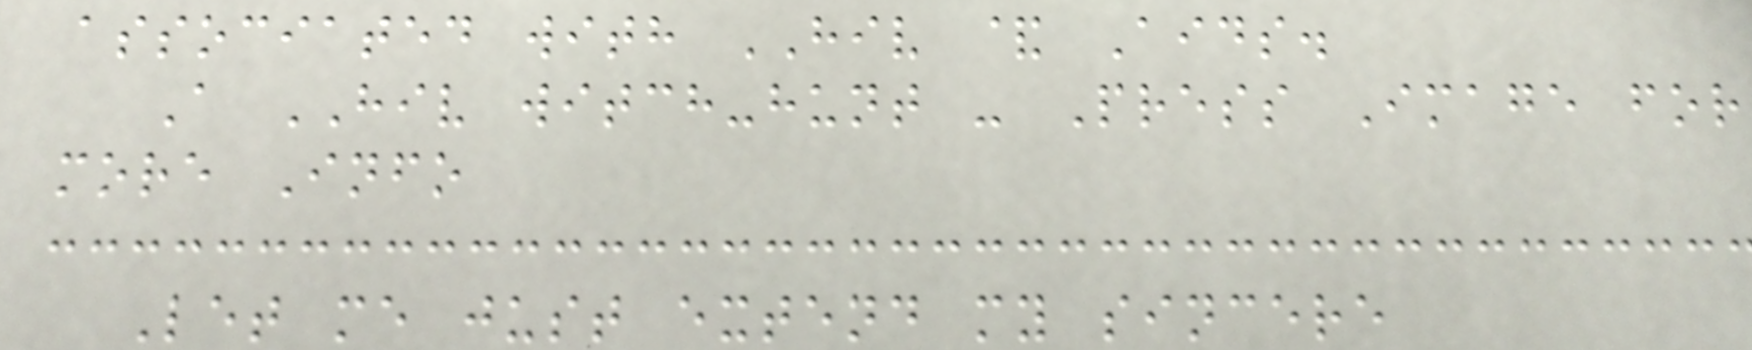associated with HIV & Aids.
A HIV witch-hunt - Press Image for
more Info
Let me just extend my sincere
